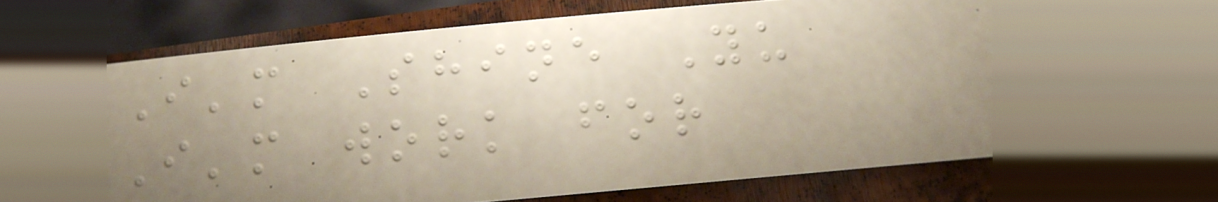I'm Shine Yu
I'm work for
